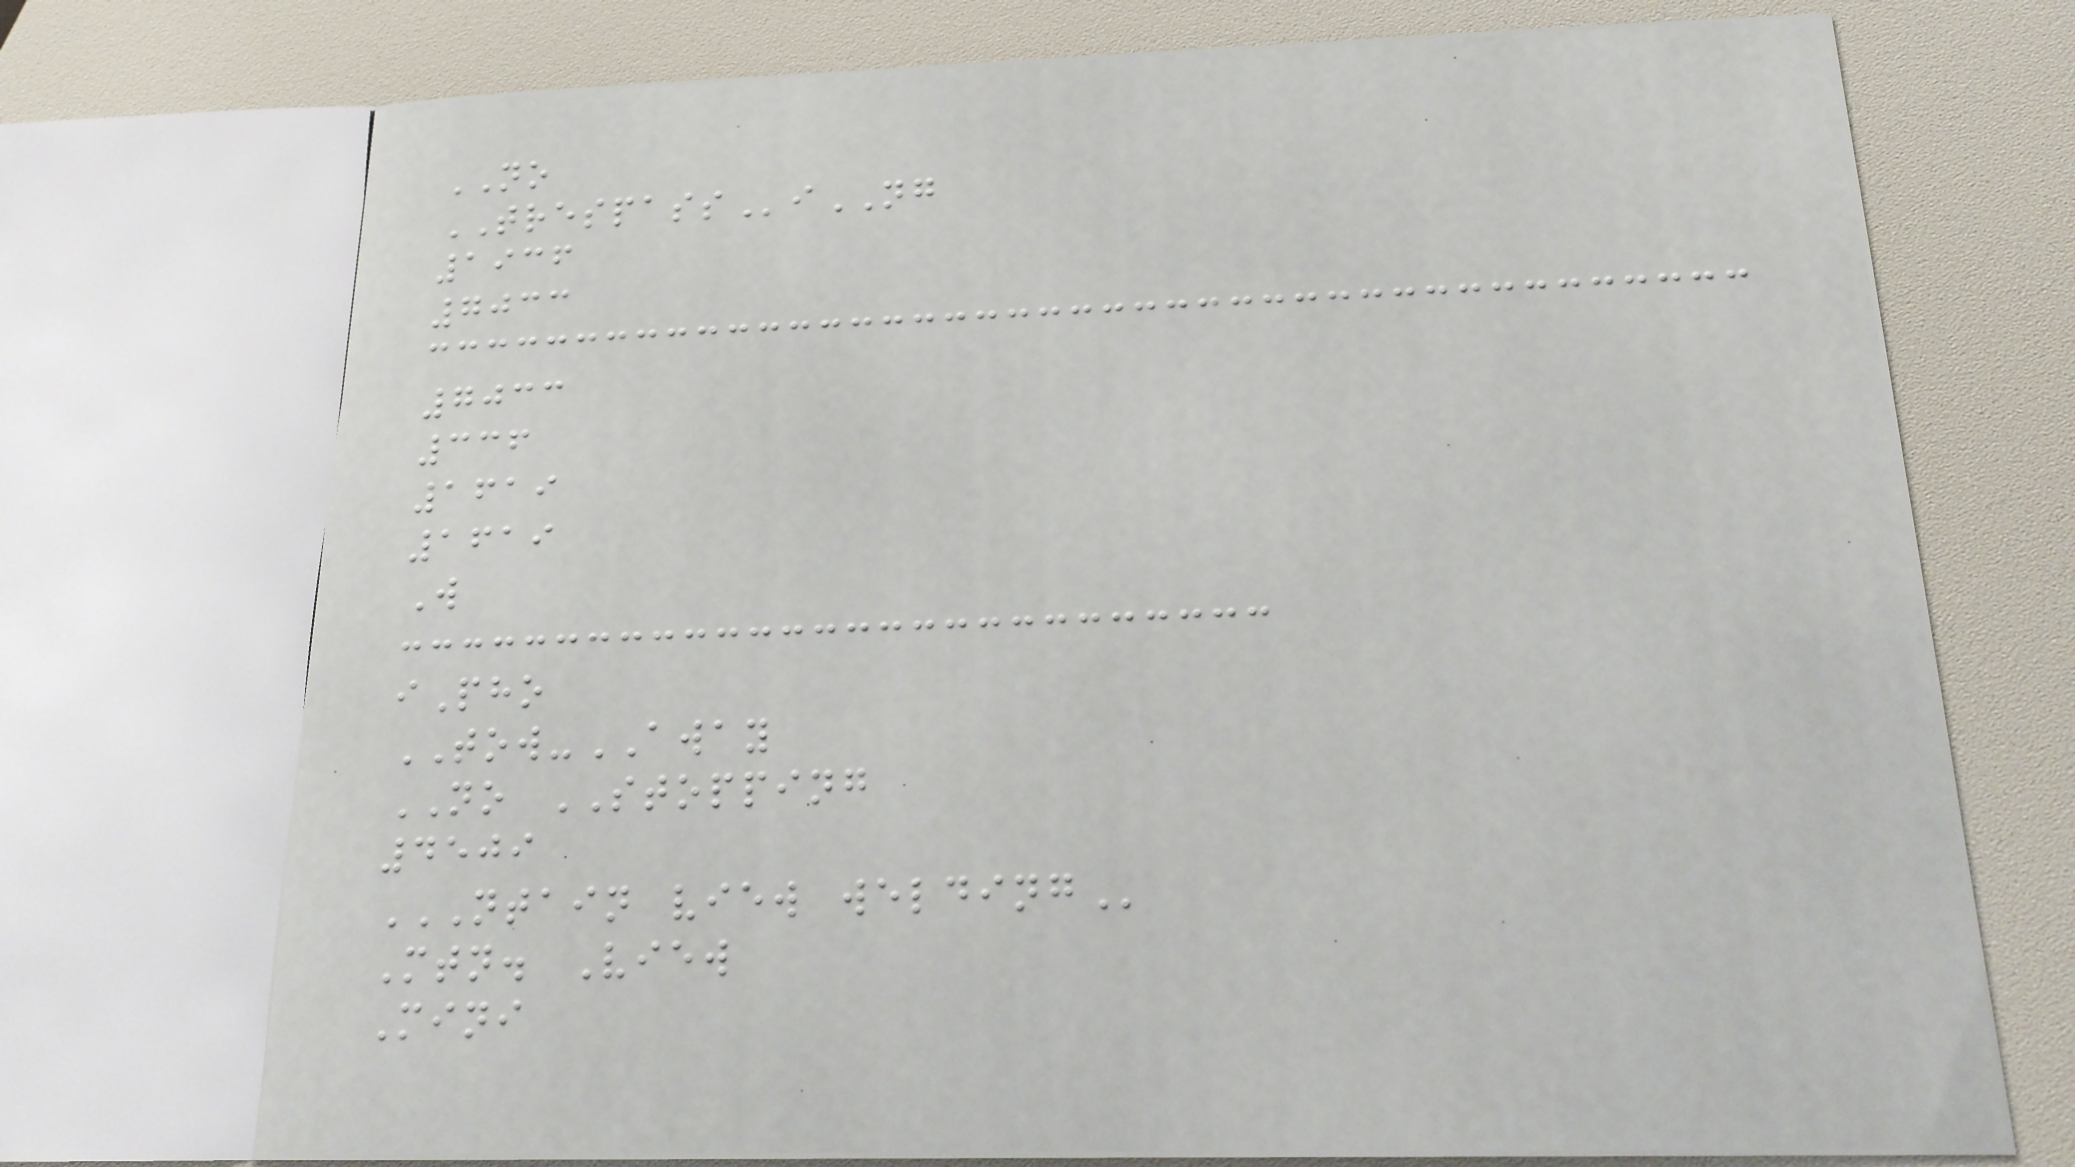NO
TRESPASSiNG
1936
7033
7033
336
1619
1619
W
iPho
TOW-AWAY
NO STOPPING
4509
NTAIN VIEW WELDING
Mtn. View
Mini
